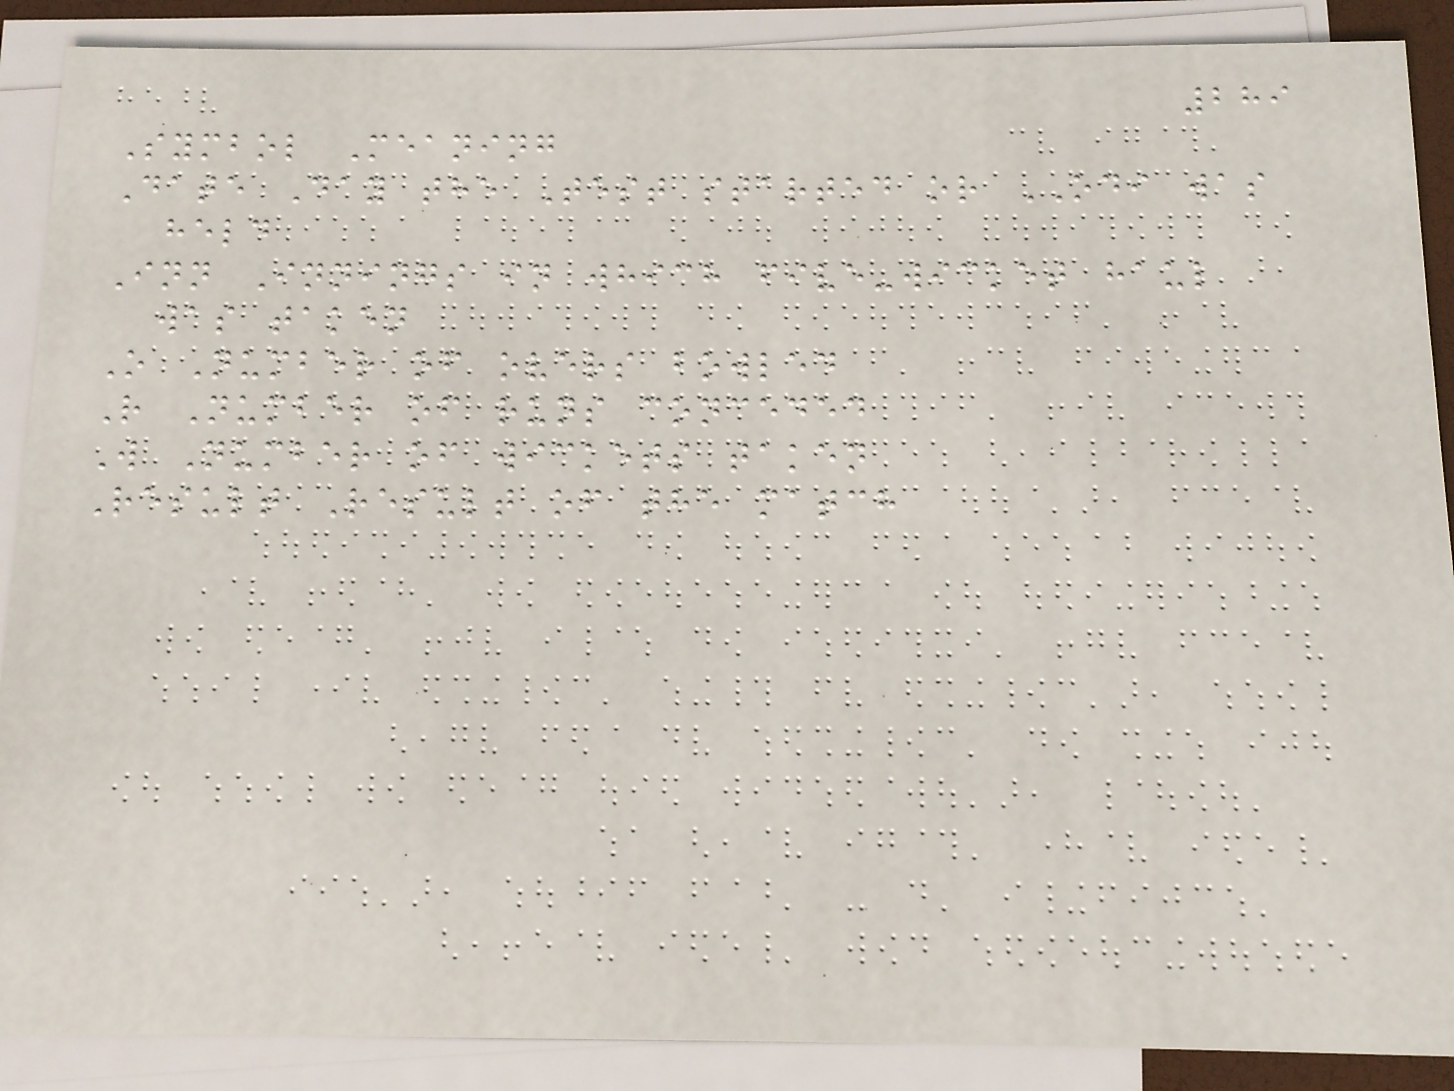289
Symbol Meaning
Date Day the Test started or ODI was
held
Inn Innings in which five-wicket haul
was taken
O Number of overs bowled
R Number of runs conceded
W Number of wickets taken
Result Result of the match
